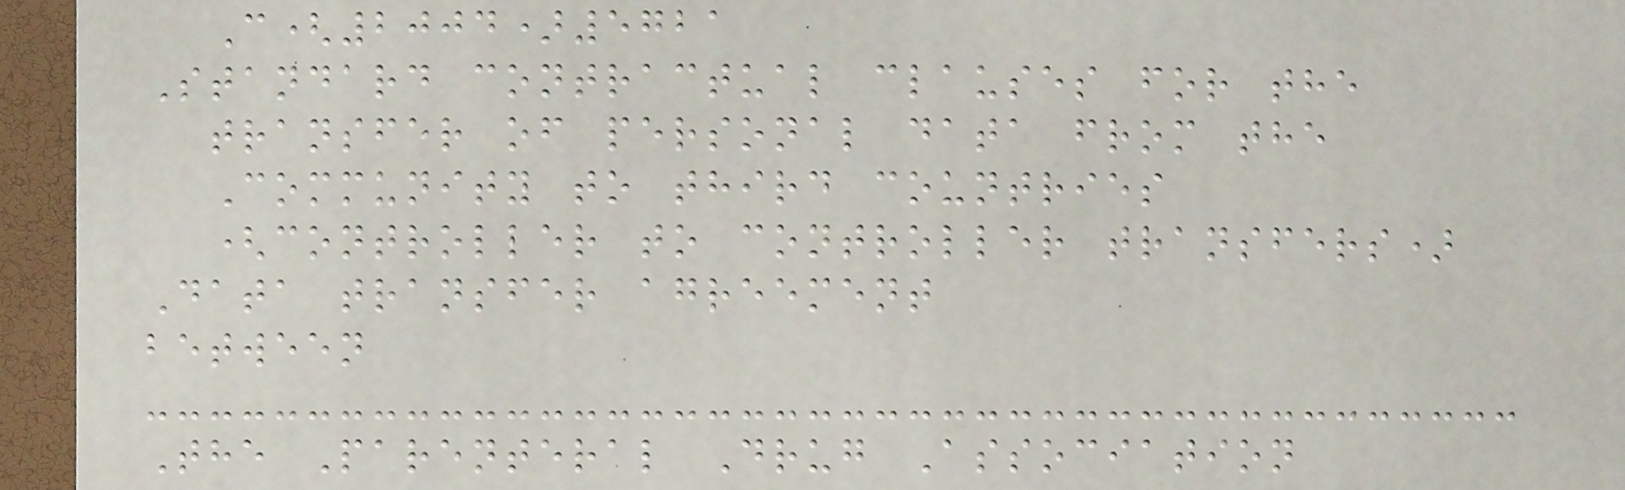C(2004)5721
Standard contractual clauses for the
transfer of personal data from the
Community to third countries
(controller to controller transfers)
Data transfer agreement
between
The Parenteral Drug Association
